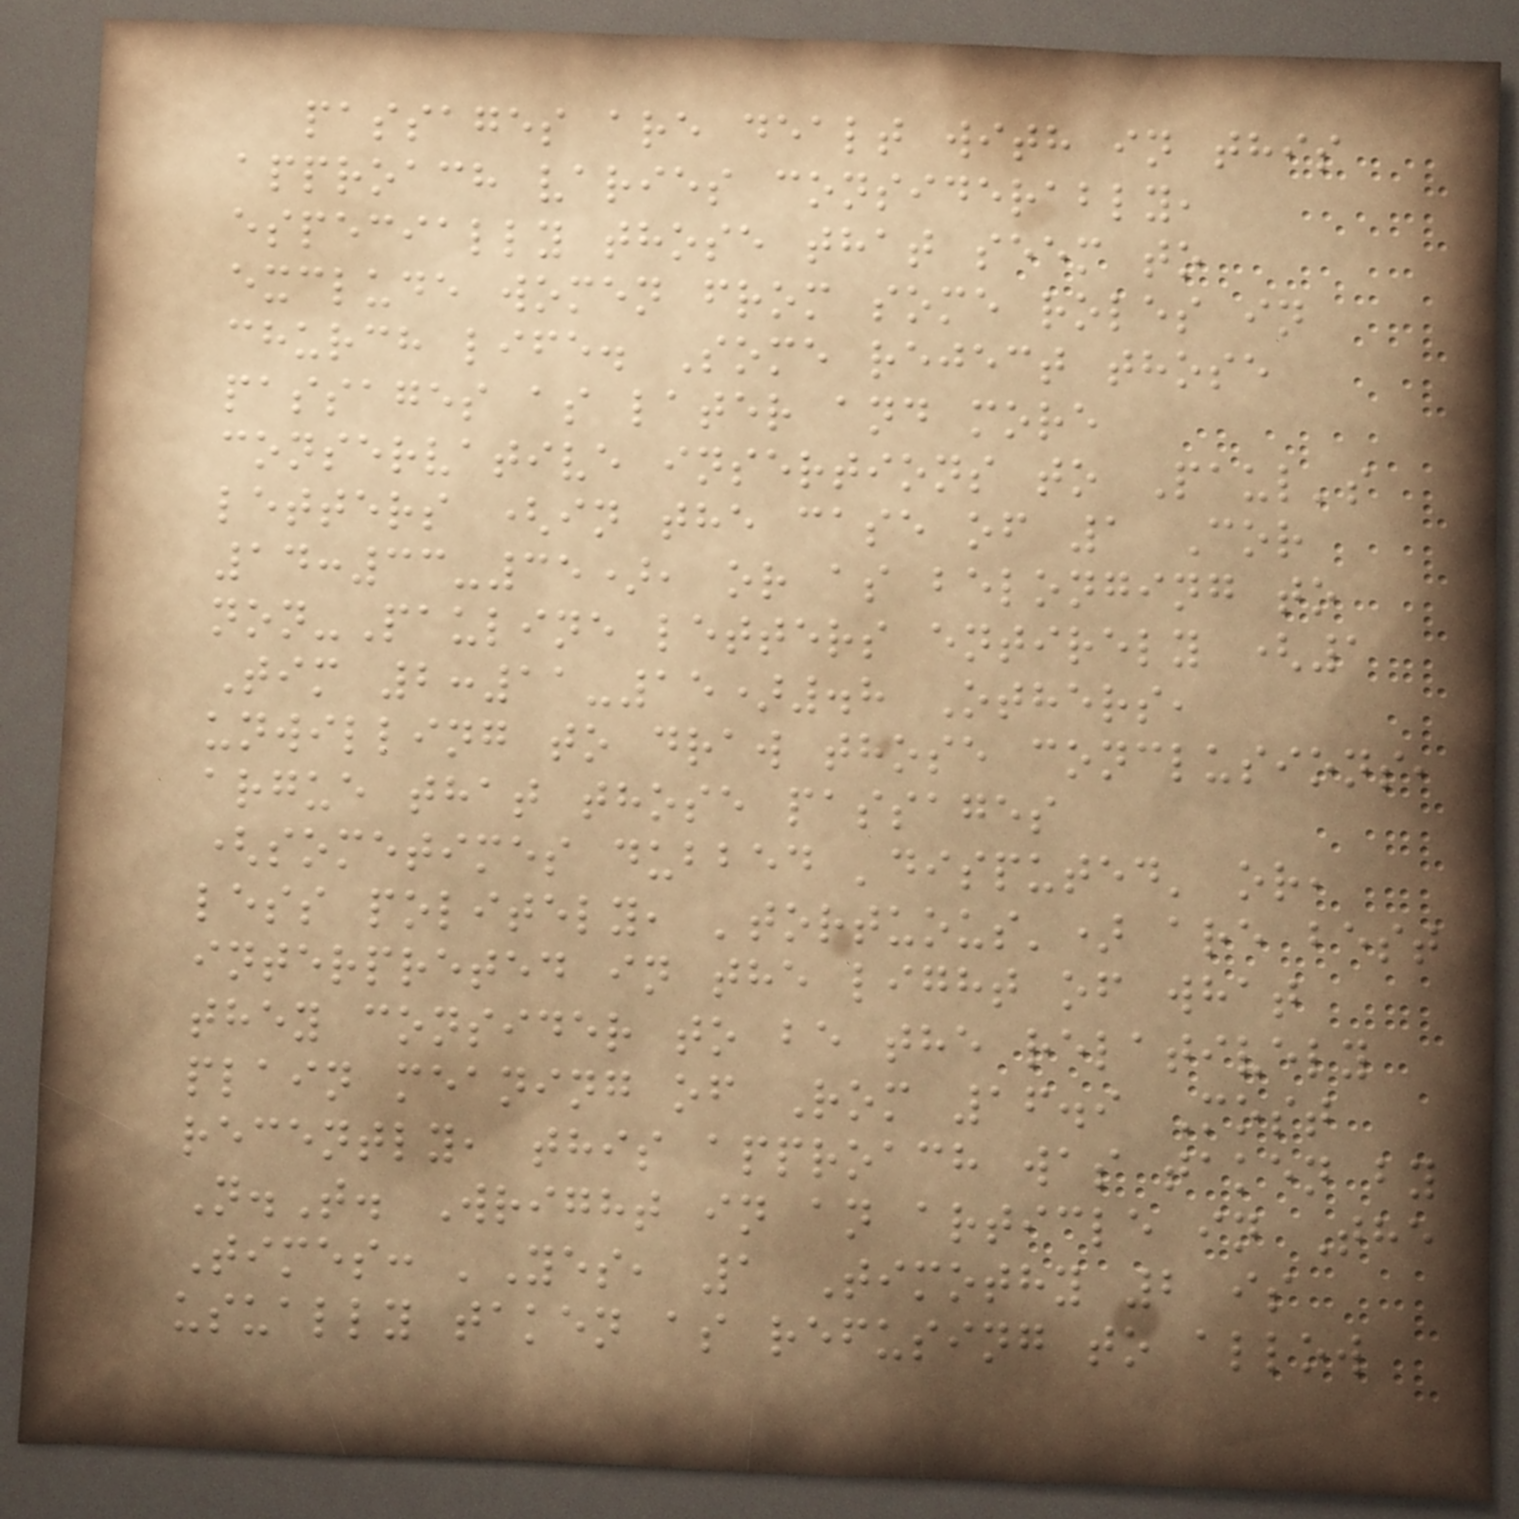passages are dealt with in this
approach varies considerably,
especially those that seem to
exclude women from some roles in
church life. Some reject those
passages as later and more
conservative insertions to Paul's
letters (in the case of 1 Cor
14:33-35), or as belonging to
non-Pauline letters entirely (1
Tim 2:11-15).8 Others,
unwilling to draw those conclusions,
argue that those passages
(sometimes dubbed 'disputed' or,
less politely, 'tortuous') are best
interpreted in the light of what
they consider to be the relatively
plain meaning of Rom 16.9 Most
recently, this approach was taken by
N.T. Wright in an article in The
Times: 'Yes, 1 Timothy 2 is
usually taken as refusing to allow
